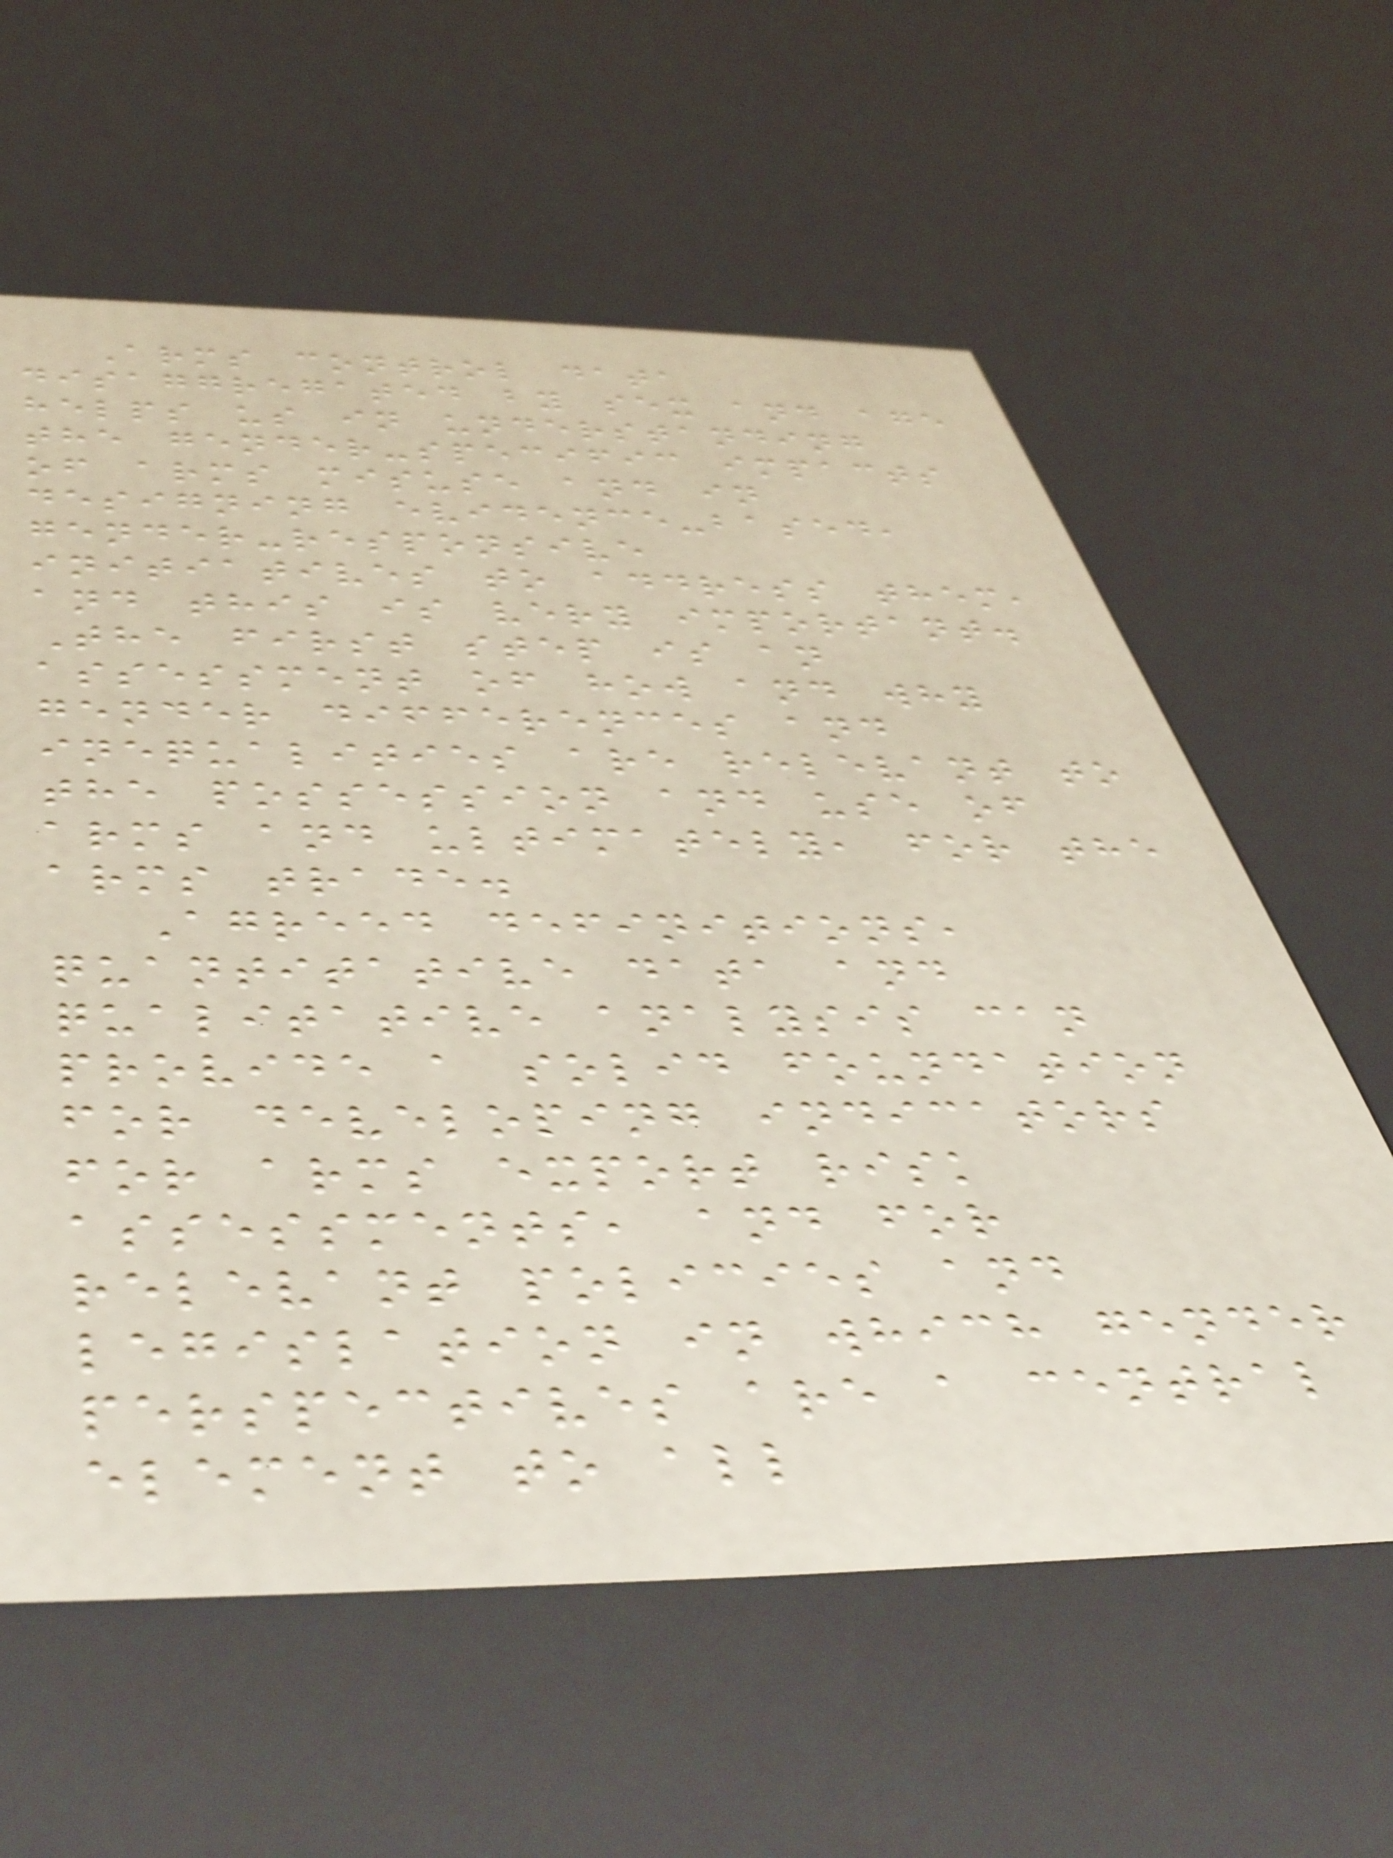Arms control data
disaggregated by sex and age
helps us in understanding
the gender-specific impacts
of arms misuse and in
designing evidence-based,
gender-responsive
initiatives to address them,
and this is very important.
The first step is an
assessment of how and why
gender differences and
inequalities are relevant to
the possession and use of
arms and ultimately, for the
arms trade.
Agreed definitions,
quantitative data and
qualitative analysis can
provide a solid foundation
for developing indicators
for arms export risk
assessments, and for
relevant policies and
legislation in which gender
perspectives are a central
element to all
